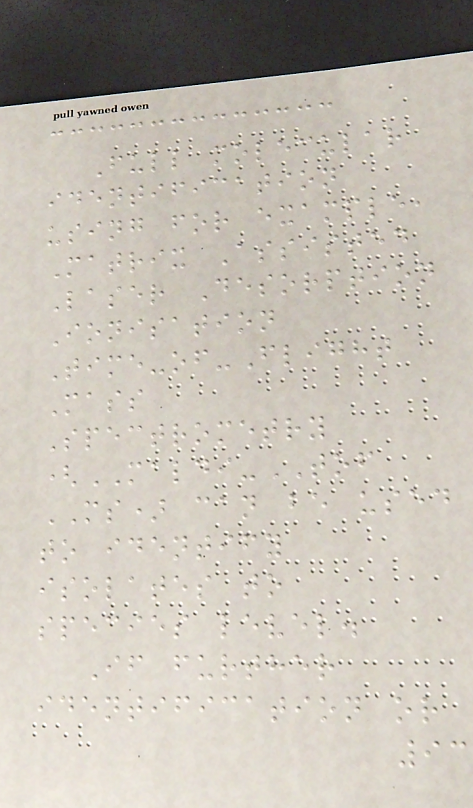Full molecular
identification
using for example,
Matrix Assisted
Laser Desorption
Ionisation
Time-of-Flight
Mass
Spectrometry
(MALDI-TOF
MS) can be used
to identify
isolates to
species level.
If further
identification or
93
